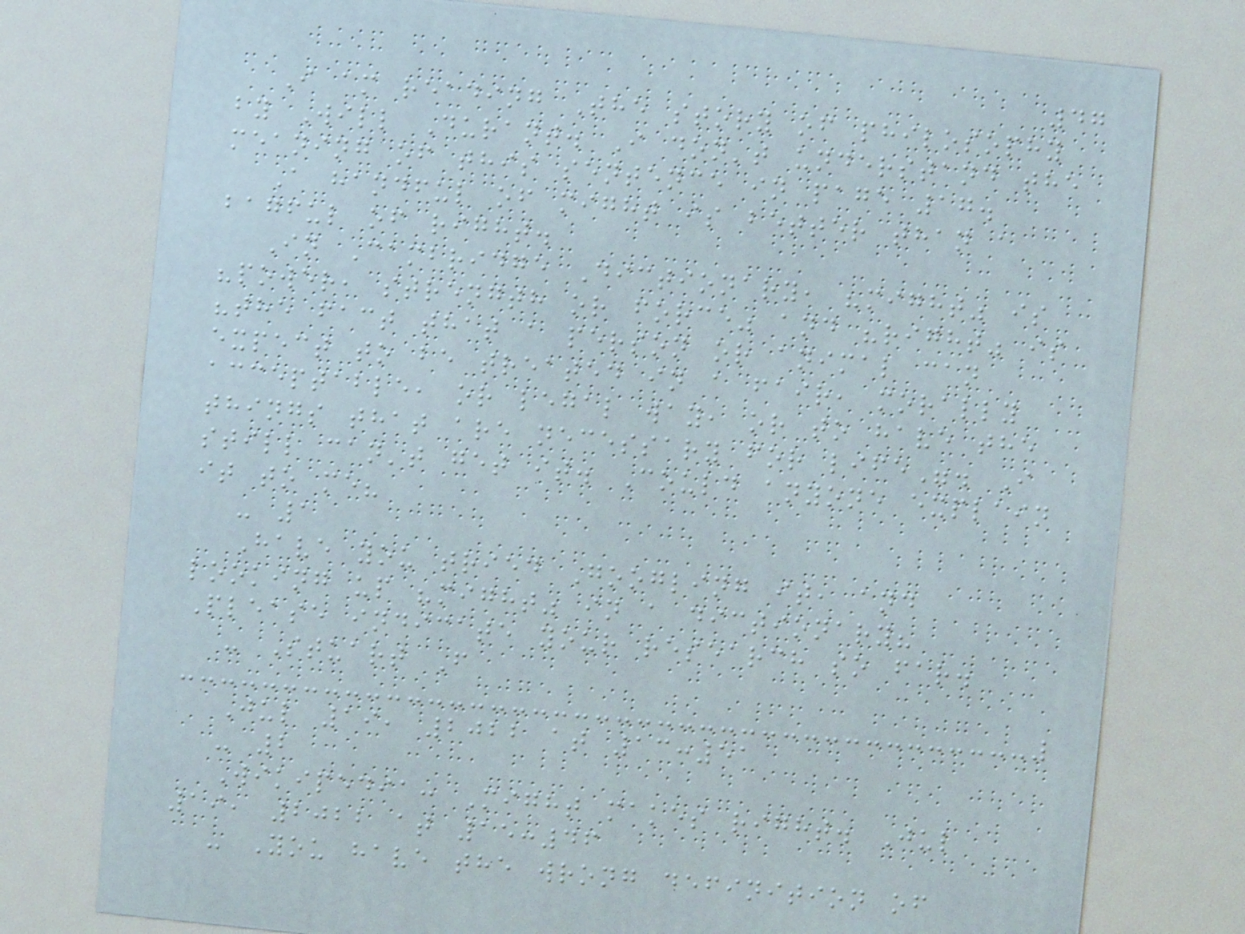47
I am reading The story of philosophy
by Will Durant. I don't understand the
meaning of this sentence in page 17.
A handful of might is better than a
bagful of right.
In Cambridge Dictionary, "might" is
"power, strength or force" and "right" is
"the fact that a person or animal can
expect to be treated in a fair, morally
acceptable, or legal way, or to have the
things that are necessary for life". I
still can't get it. Could anyone explain
it to me?
- 1
Have you tried Googling it, and
looking up "might" in a dictionary?
Please indicate your research so far.
- Stuart F
Jul 19, 2022 at 13:51
- 2
Wikipedia: Might makes right. Jul
19, 2022 at 15:46
- You have the wrong definition of
